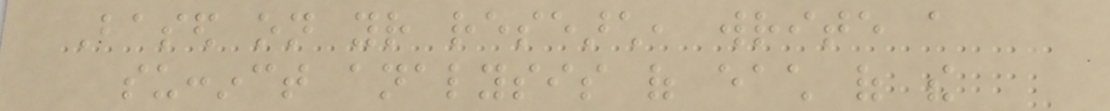Based on your research, write a
succinct analysis of each of the
